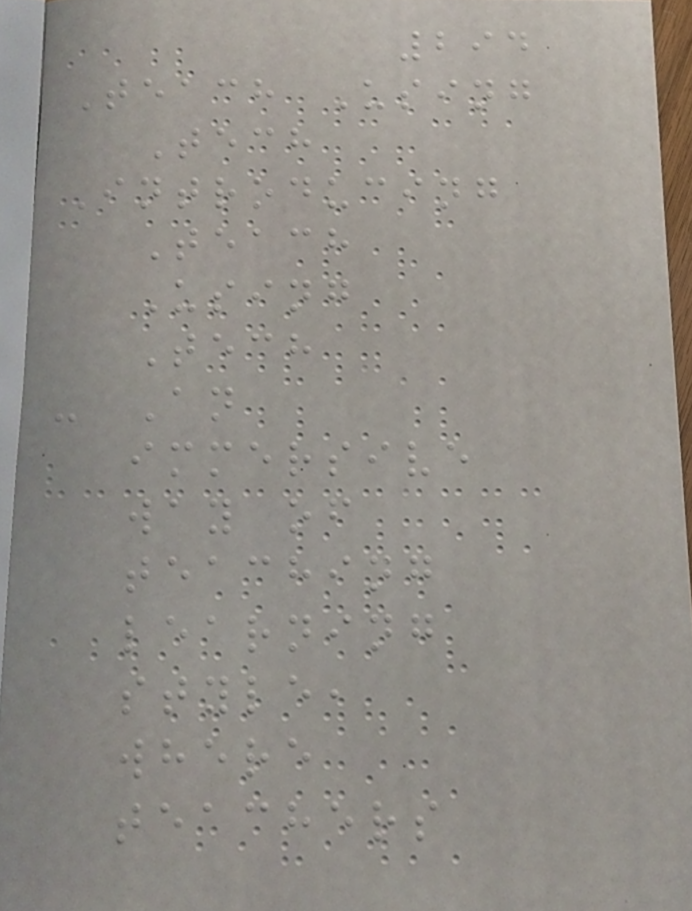294
Teach Using
Tech
Introducing
Teach
Using
Tech
- An
immersive
way of
teaching
learning
style,
where
teachers
